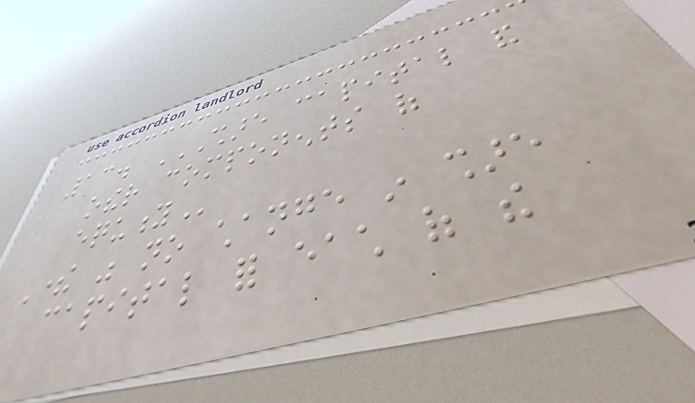13. SHARE CAPITAL AND
OTHER COMPONENTS OF
EQUITY
There was no change in share
capital for each of the
